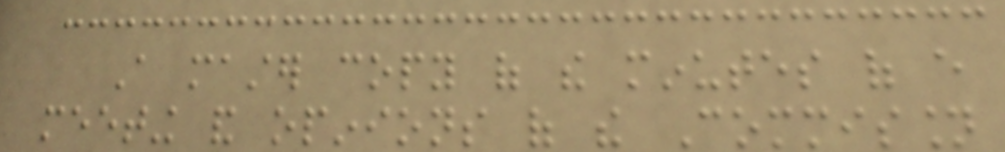A master copy of the minutes of every
meeting and opinions of the Commission
